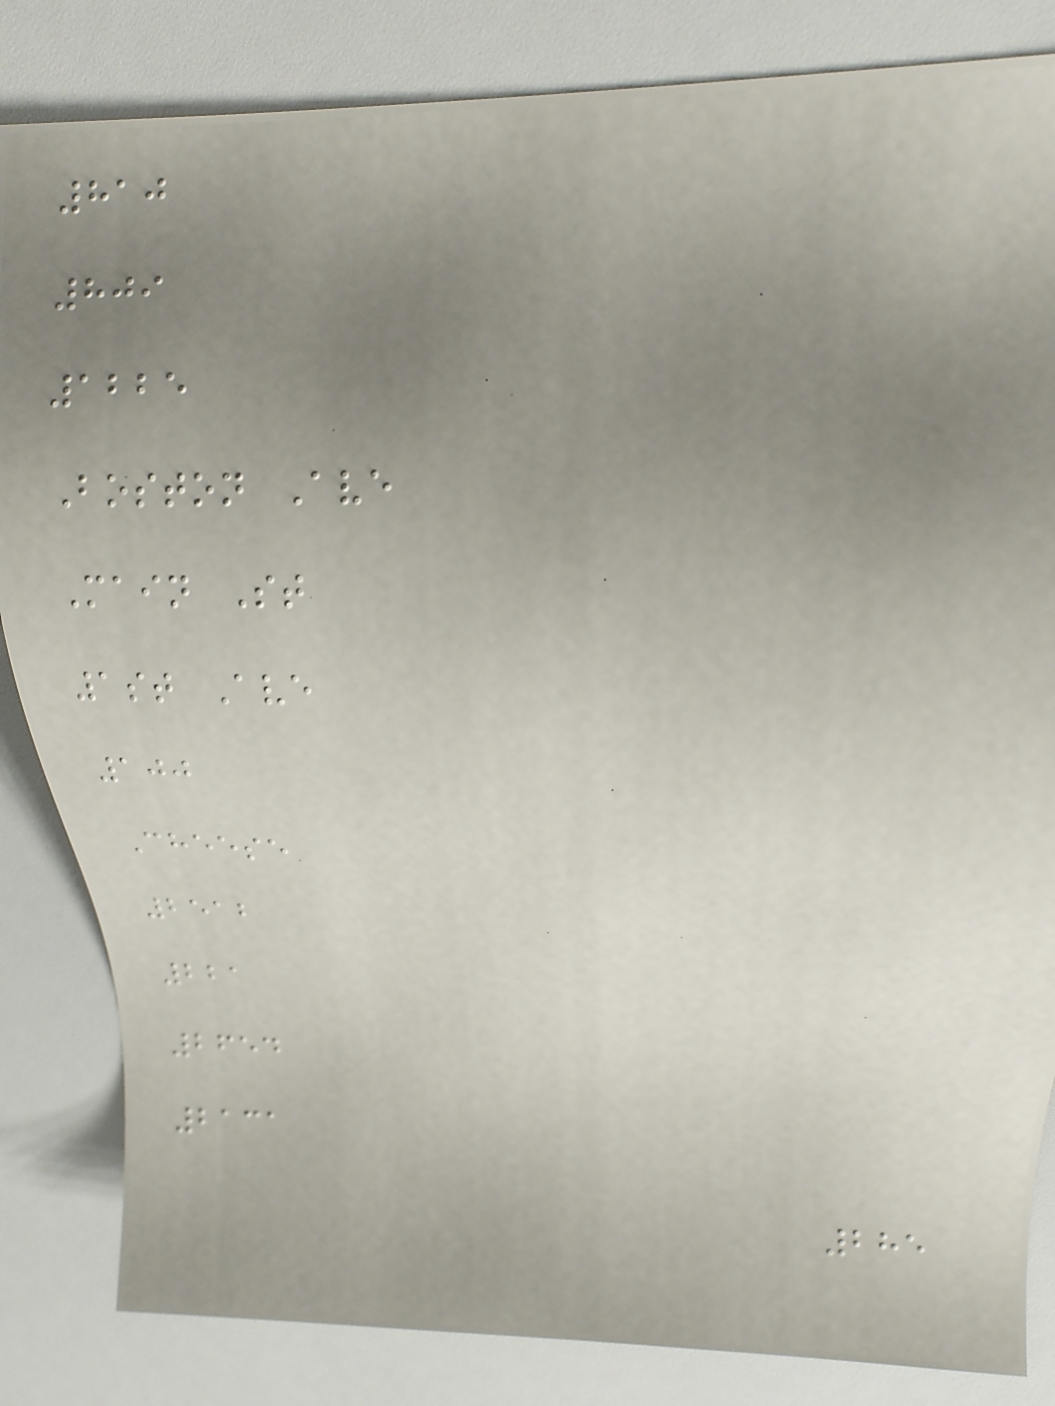810
809
1225
Boston Ave
Main St
1st Ave
100
Cheese
2512
221
2654
2131
285
